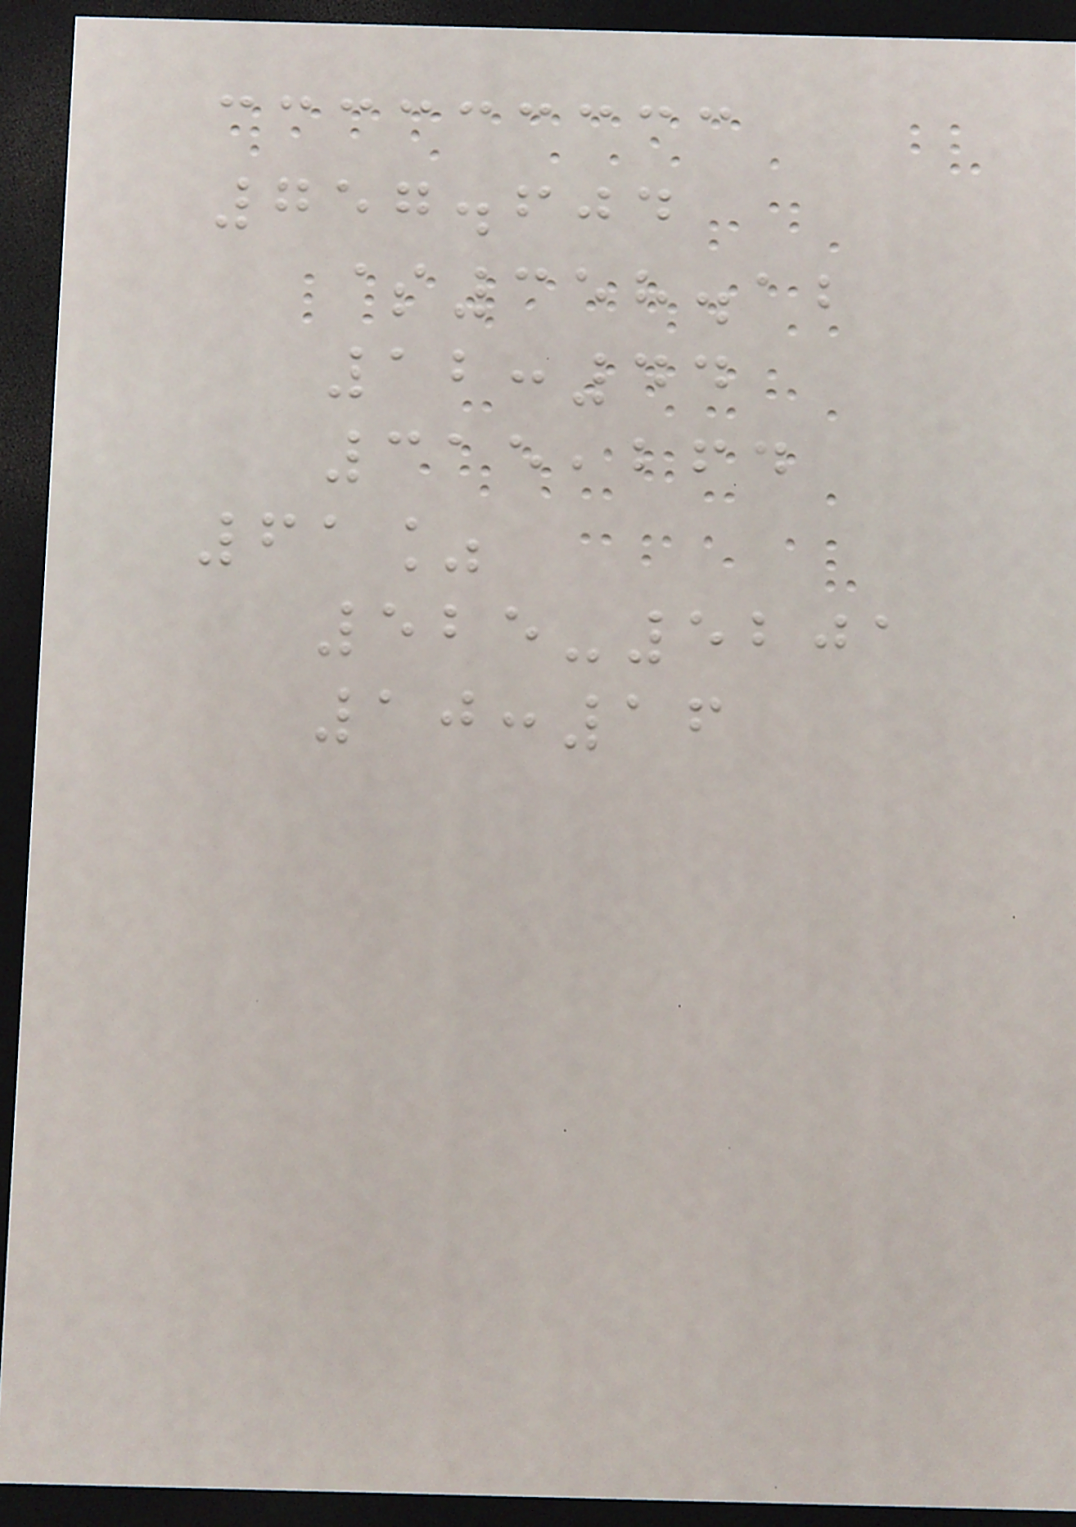757.604
$358.12
12:44
315,264
61%
525-5201
10:16
